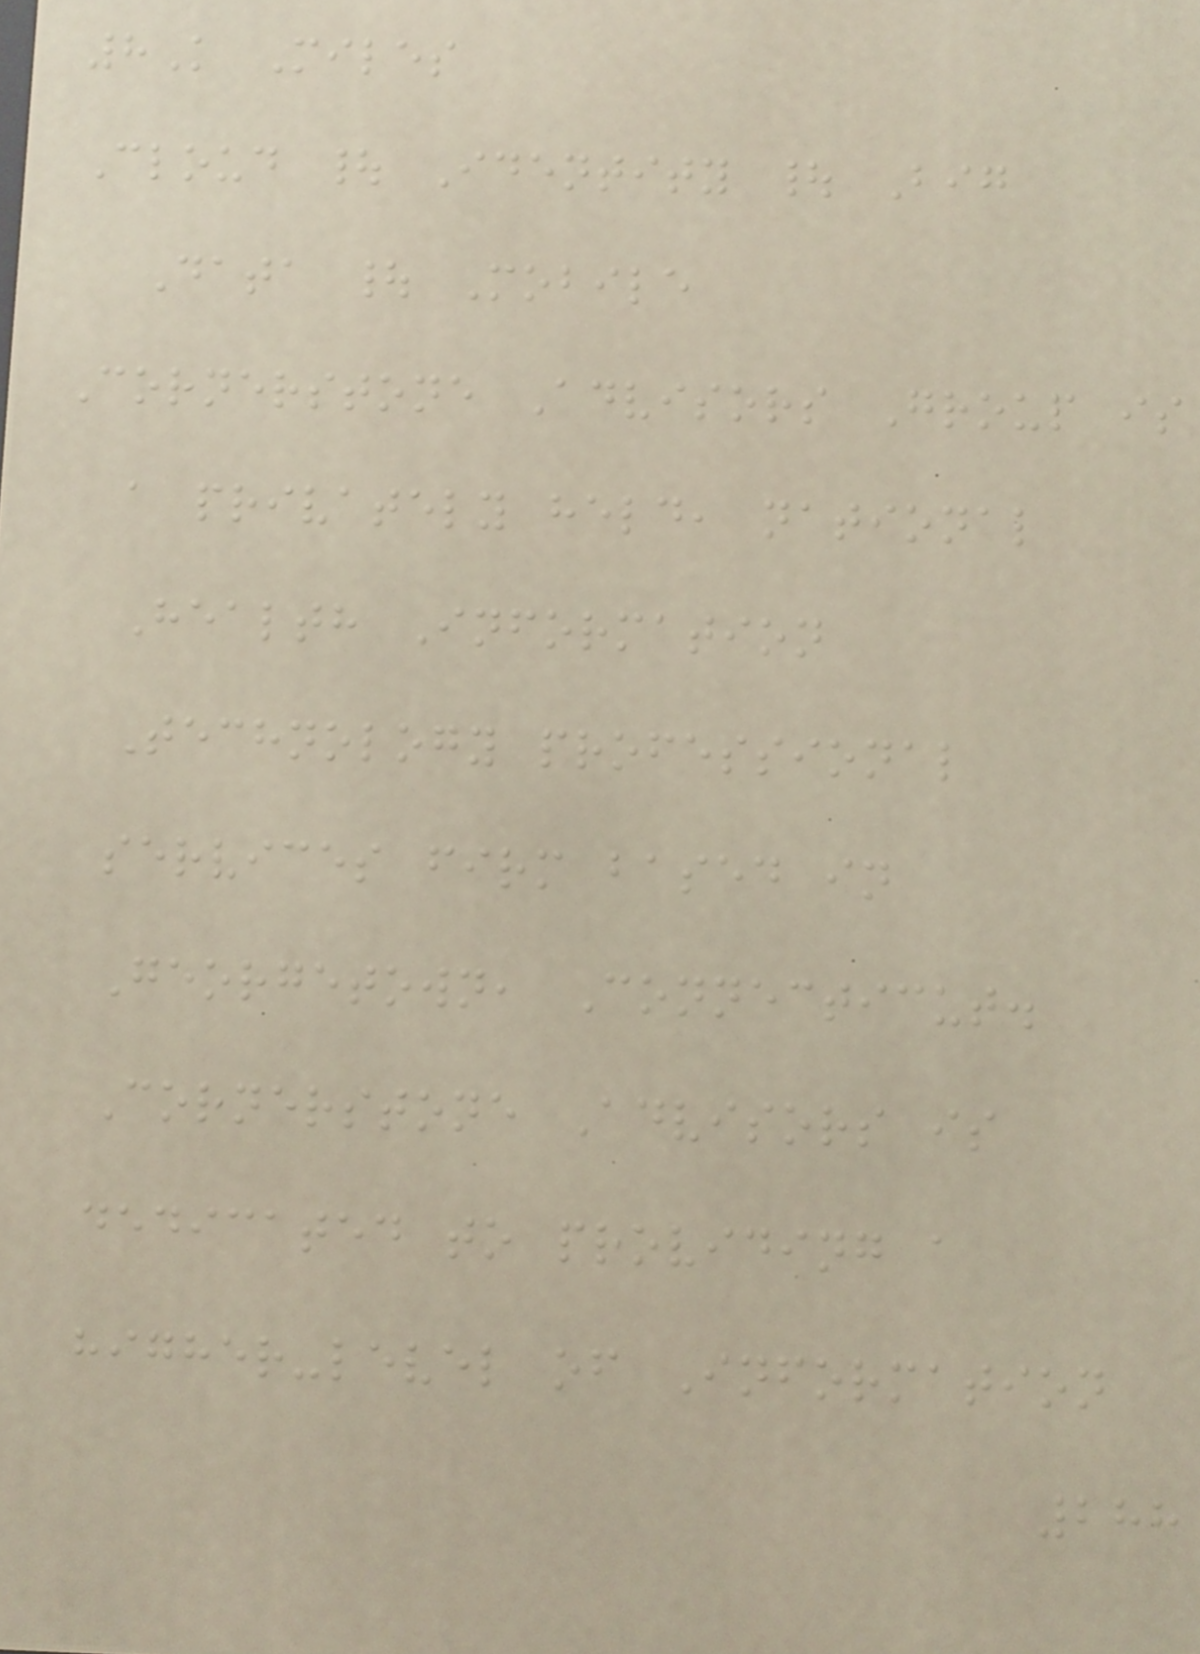8K Miles
Cloud | Identity | Big
Data | Mobile
Cornerstone Advisors Group is
a privately held, national
Health Information
Technology professional
services firm based in
Georgetown, Connecticut.
Cornerstone Advisors is
dedicated to providing a
higher-level of Information
288
